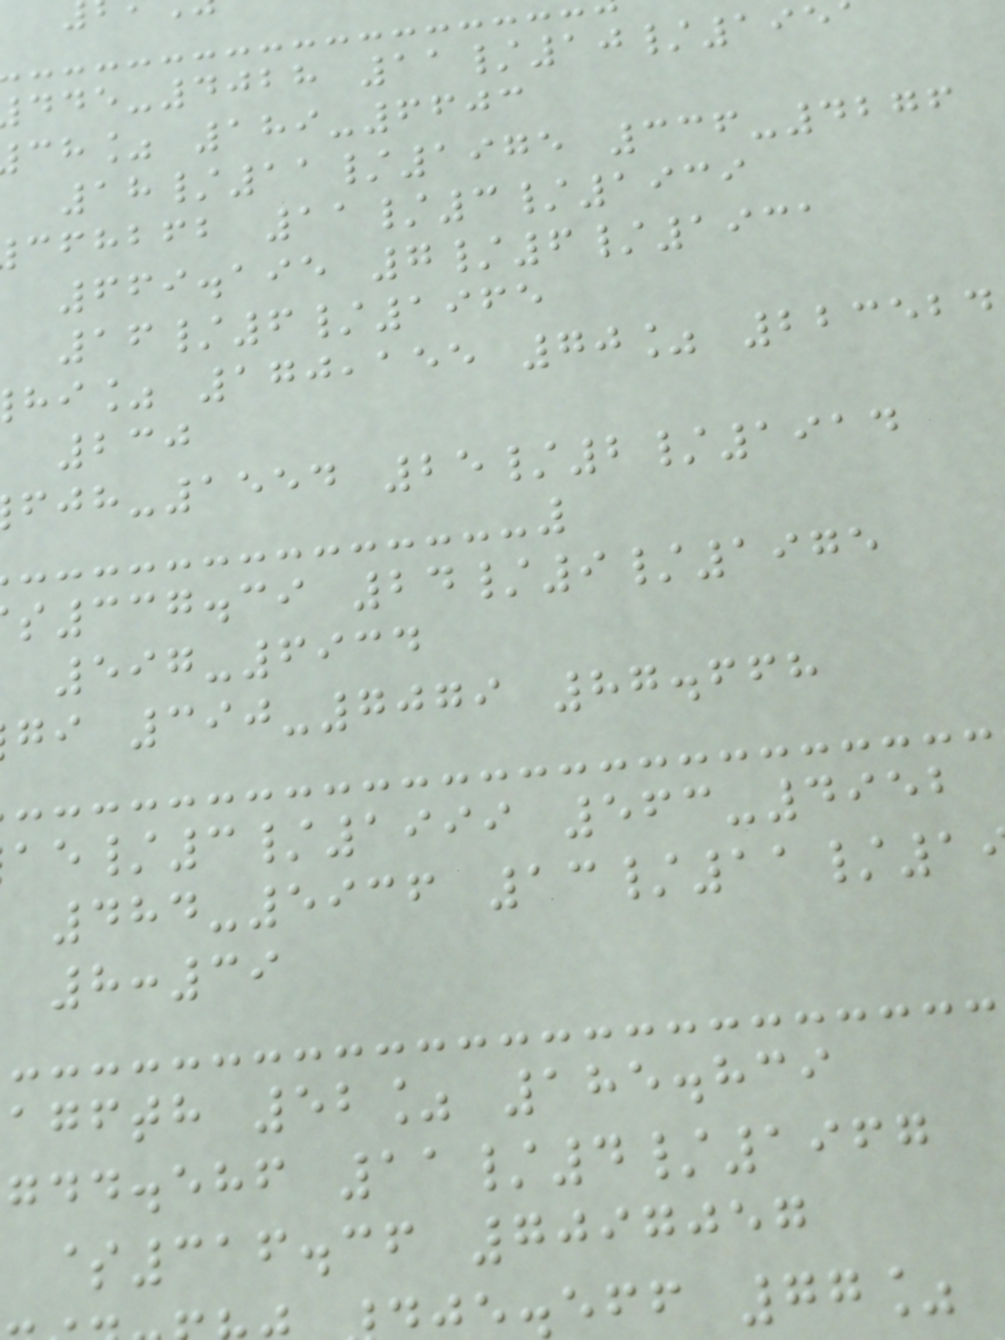-4028 11/10/195
ch% 189-6603
18/11/1975 336-4276
cfhbfb 11/3/1939
669.195 7/6/1931
16/6/1965
hi% 170,155 70% 223524
230
-1554 25/2/1914
337.39 24/9/1975
597-6934
gi 390-7079 87.668
/3/1999 563-4952
484-5936 13/11/1
8:39
agfth 52% 185.839
gdd.ehf 11/4/1967
$316.36 7097057
.eff 77%
